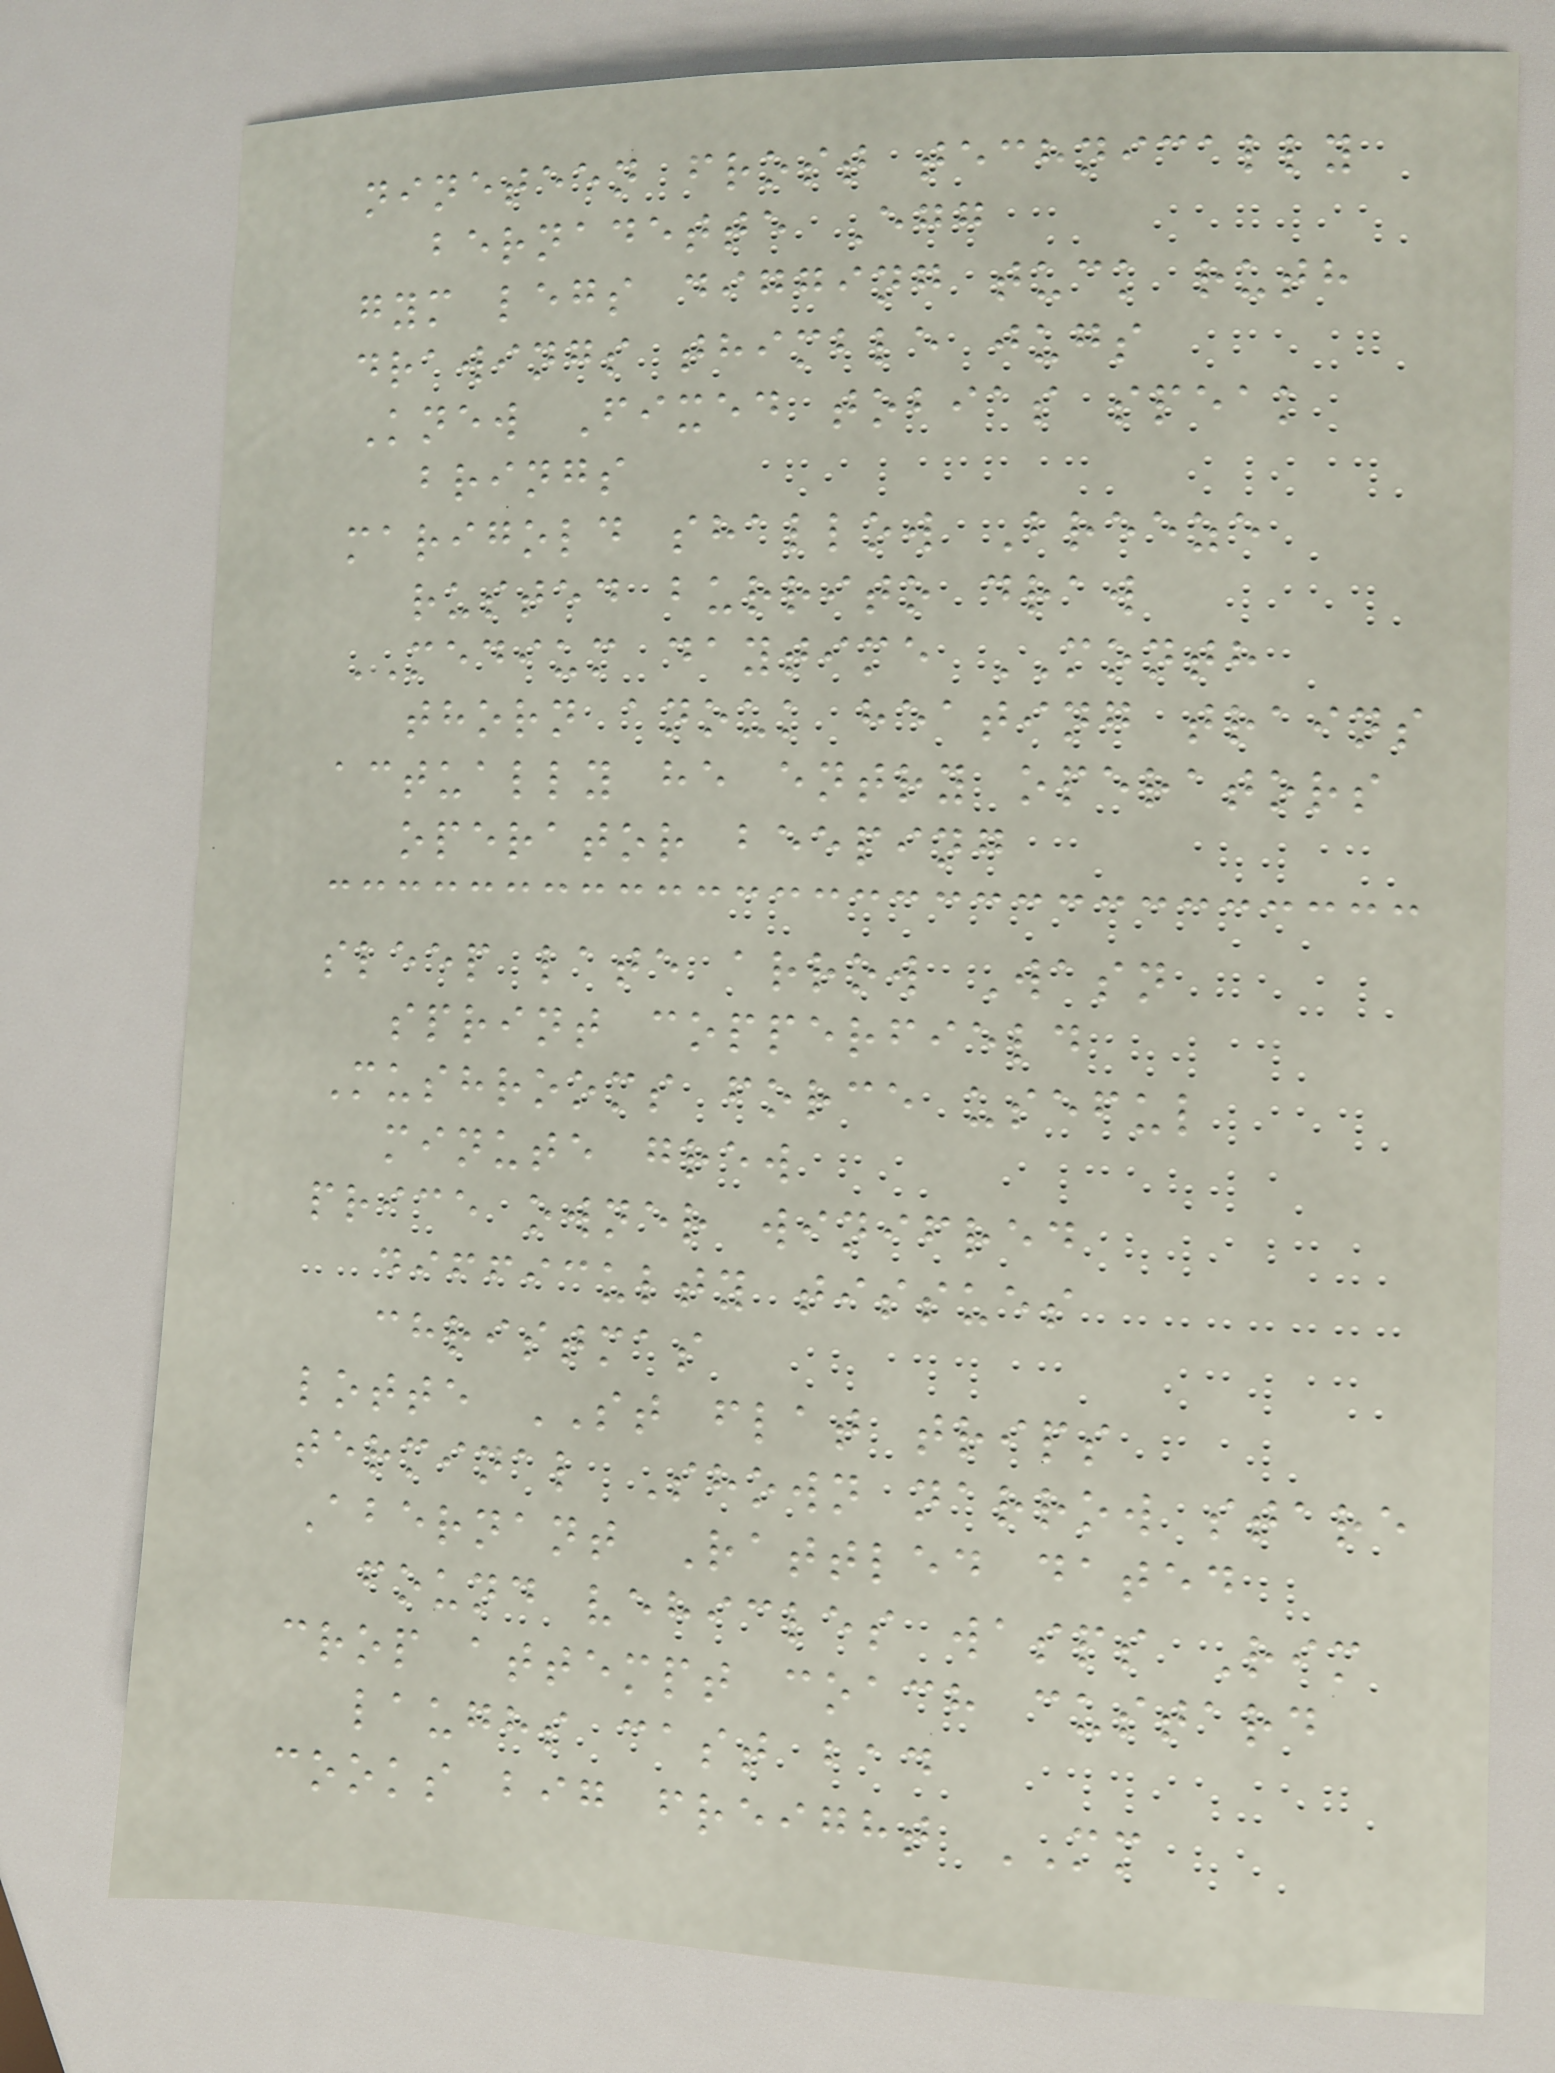nineteen frost technically
bernadette Egg
gym legs digging tuck ruth
drawings thimble jugs
Knew Fixed tobias speak
brings
marigold shallow Breeze
rusted burrito draw
MEDIUM daytime MONTH
thorn anouk heating trains
actually he entry operators
operator beeping
sleep late arrow Wasn
sprint copperfield
Mushrooms force useful
minute grew
price owner winifred
difficulty tissues
christmas
lotte ST flat trips
terminal Shown narrow stare
Abernant Rattled dated
found vehicles wasps Rim
crop attempt coach custard
laughs cast bad
cooks big freight MM
